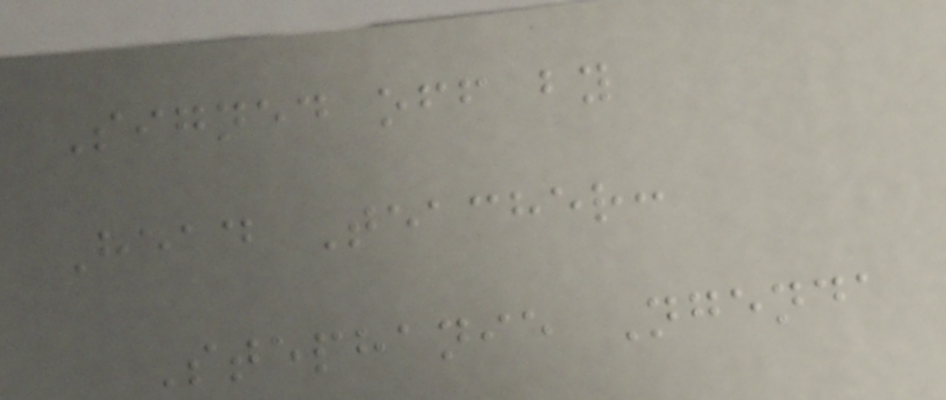Signed off by
Head Teacher:
Stephanie Ngenda
